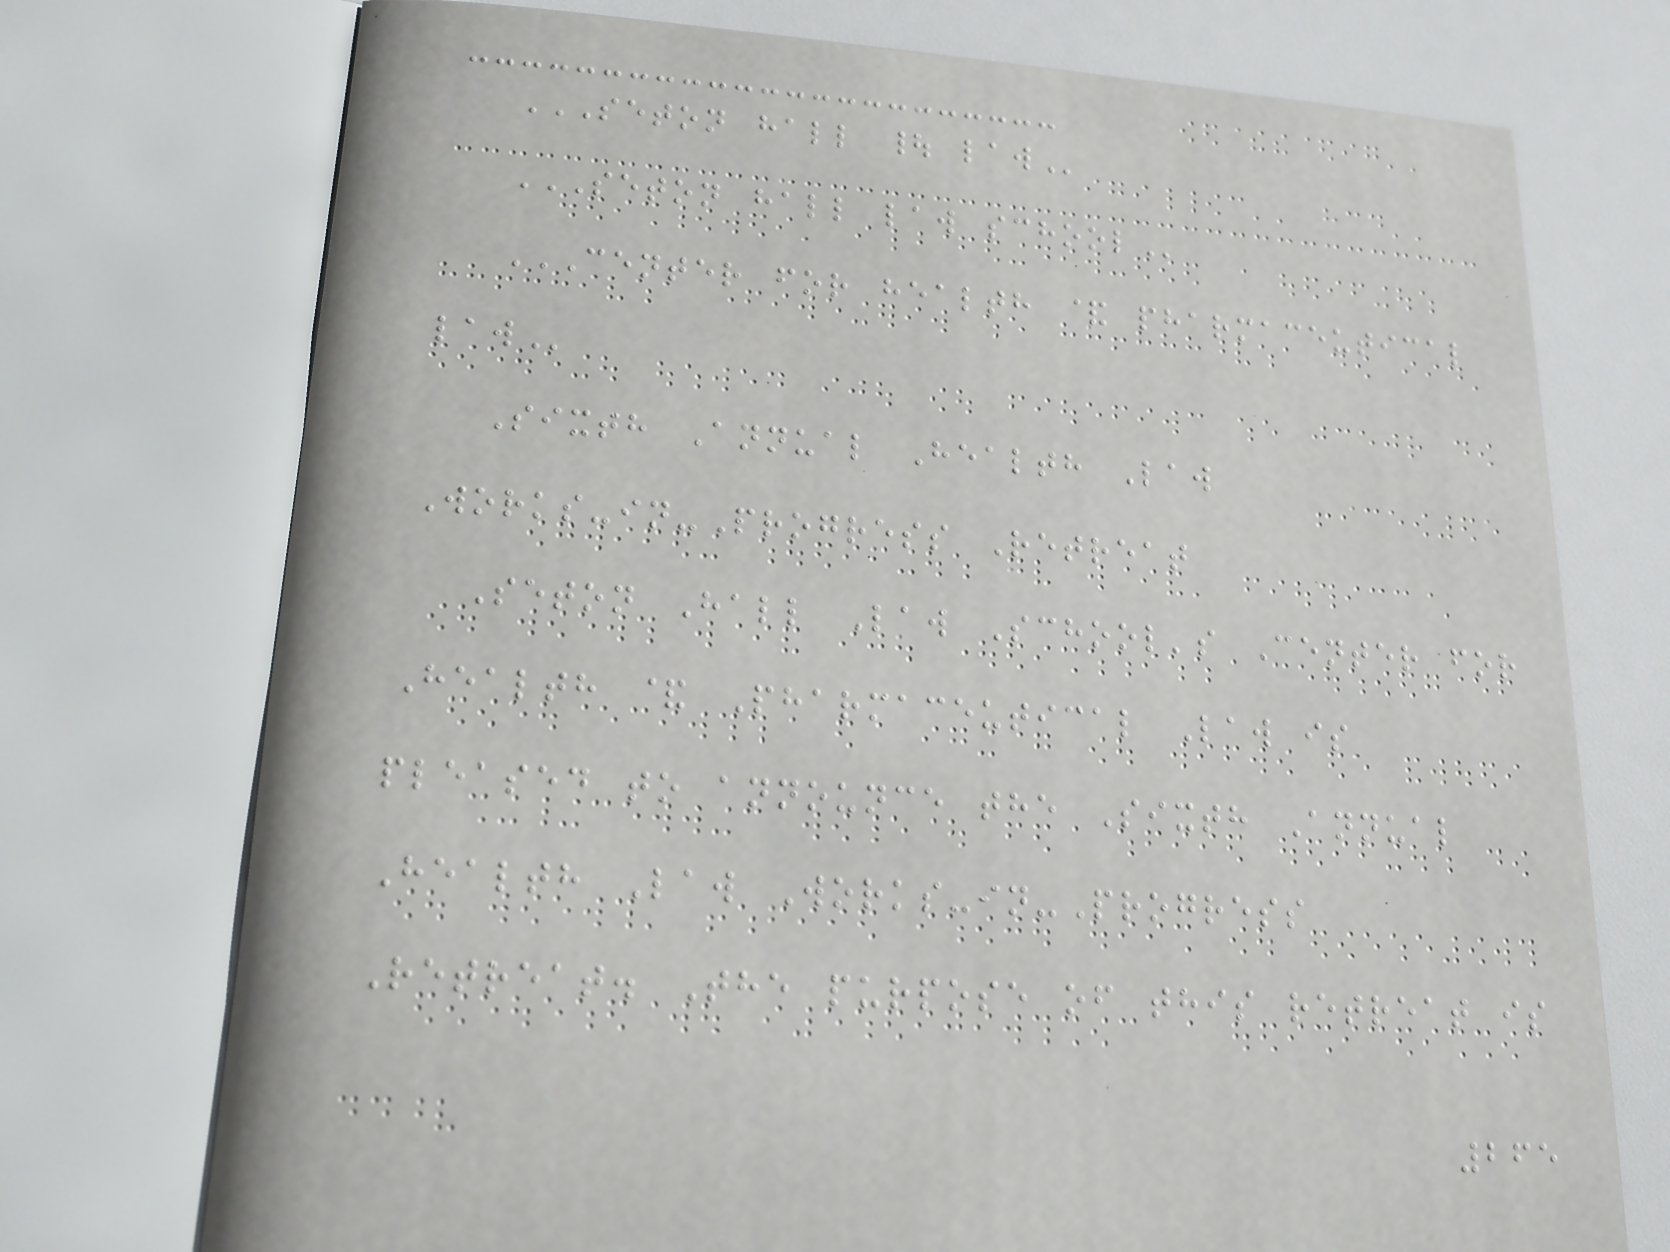SETON HALL | LAW
SETON HALL LAW SCHOOL
CENTER FOR HEALTH & PHARMACEUTICAL
LAW
Sixth Annual Health Law
Works-in-Progress Retreat
Seton Hall Law School's Center for
Health & Pharmaceutical Law is
pleased to announce the Sixth Annual
Health Law Works-in-Progress
Retreat. The purpose of this retreat is
265
